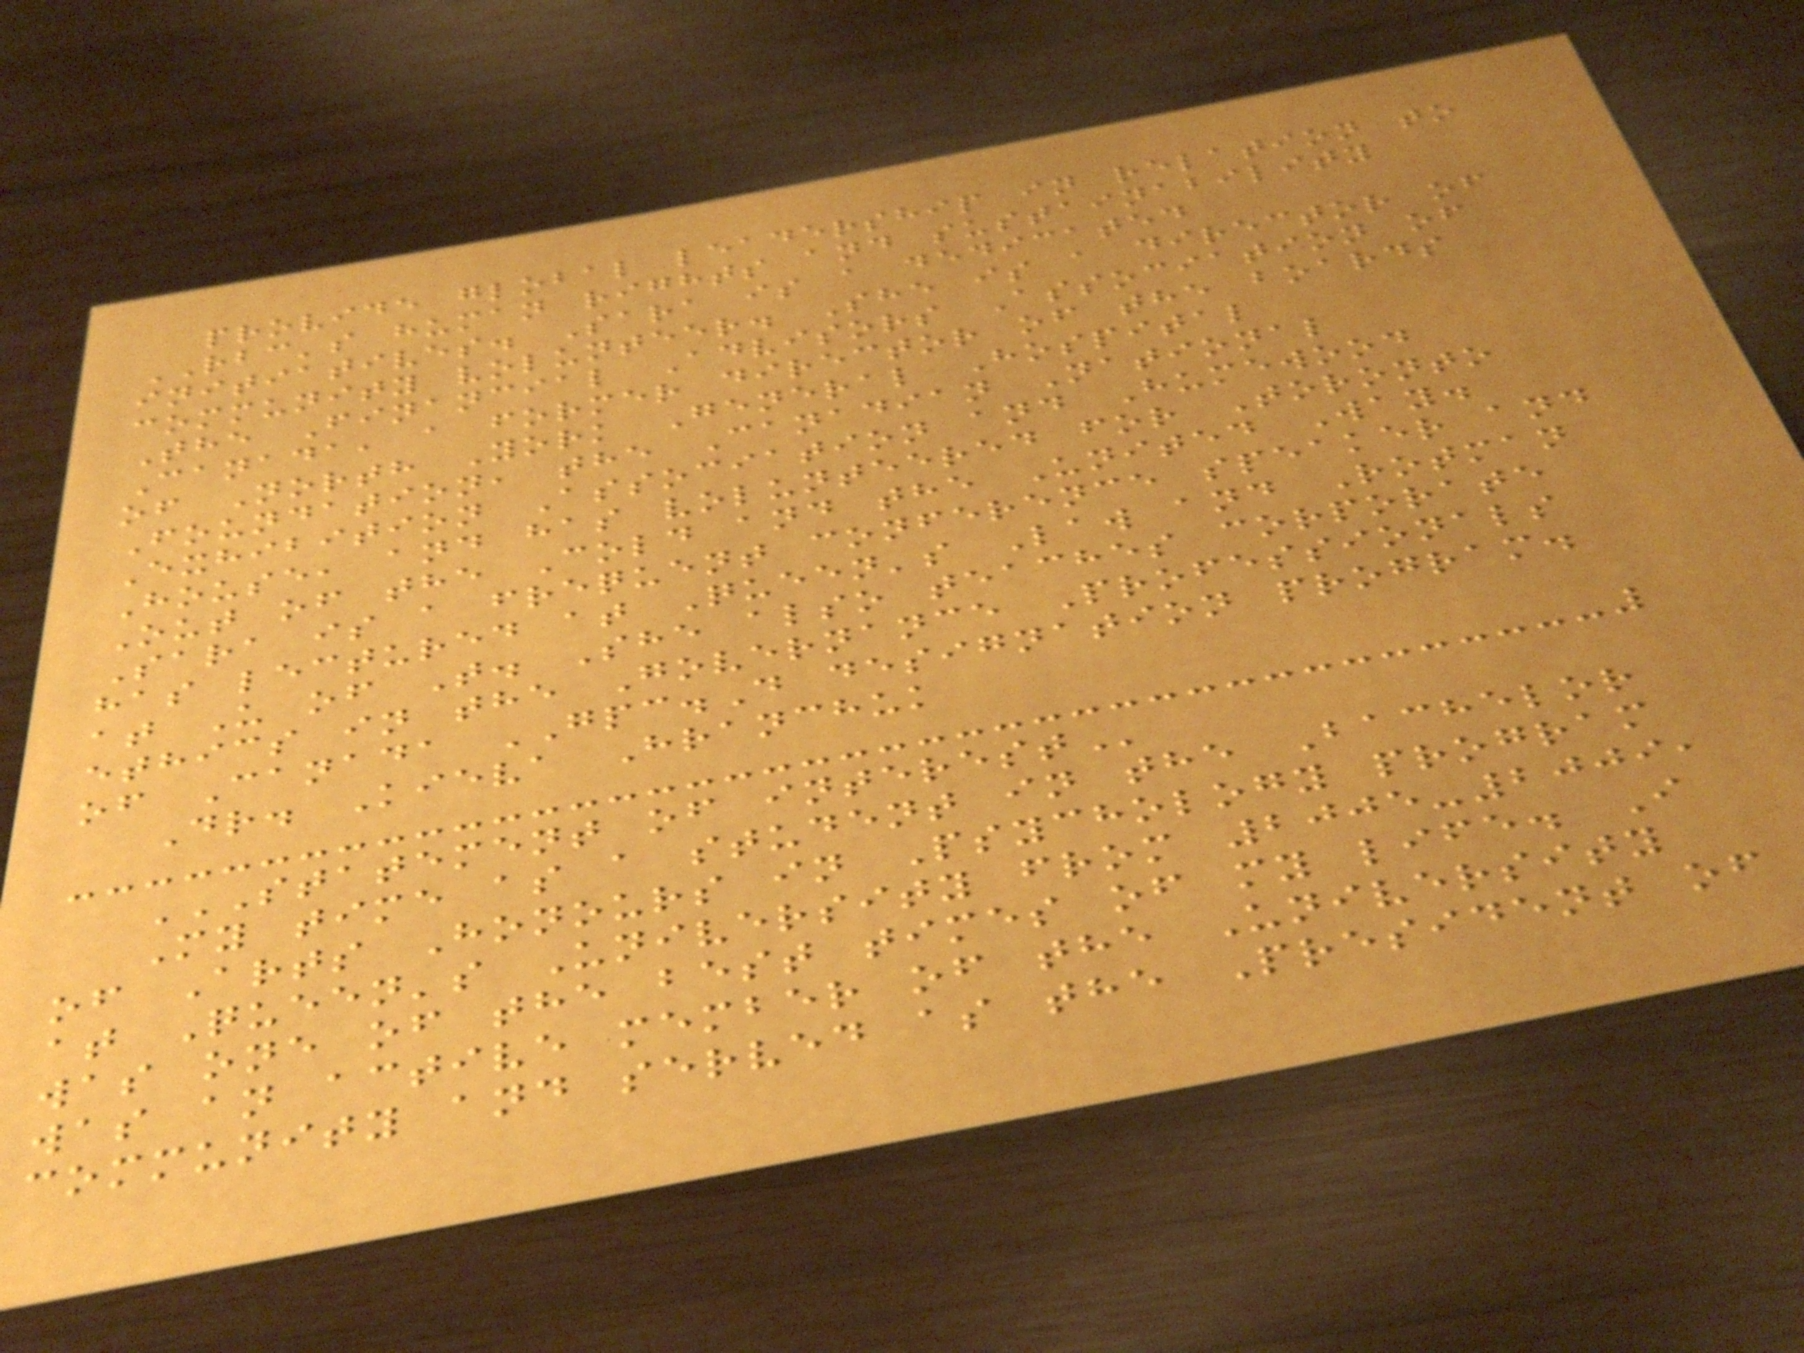provide global leadership in relation to
RBC's human rights and sustainability
initiatives. Sara is a dedicated
community volunteer. She is a director of
The Financial Advisors Association of
Canada, a former director of the boards
of North York General Hospital
Foundation, the Canadian National
Exhibition Association and Humewood
House, and has volunteered for Toronto
Out of the Cold and the United Way.
Sara is a frequent conference speaker and
has lectured at Queen's Law and Rotman
at U of T. She also teaches corporate
ethics in the Governance Professionals
of Canada GPC.D designation program.
Dr. Kieva Hranchuk
STATEMENT OF INTEREST
My time as a student in the Bachelor
of Arts Honours in Psychology program
at Queen's University from 2005-2009,
was one of the best times of my life. I
was an active member of the University
community and served as the President of
